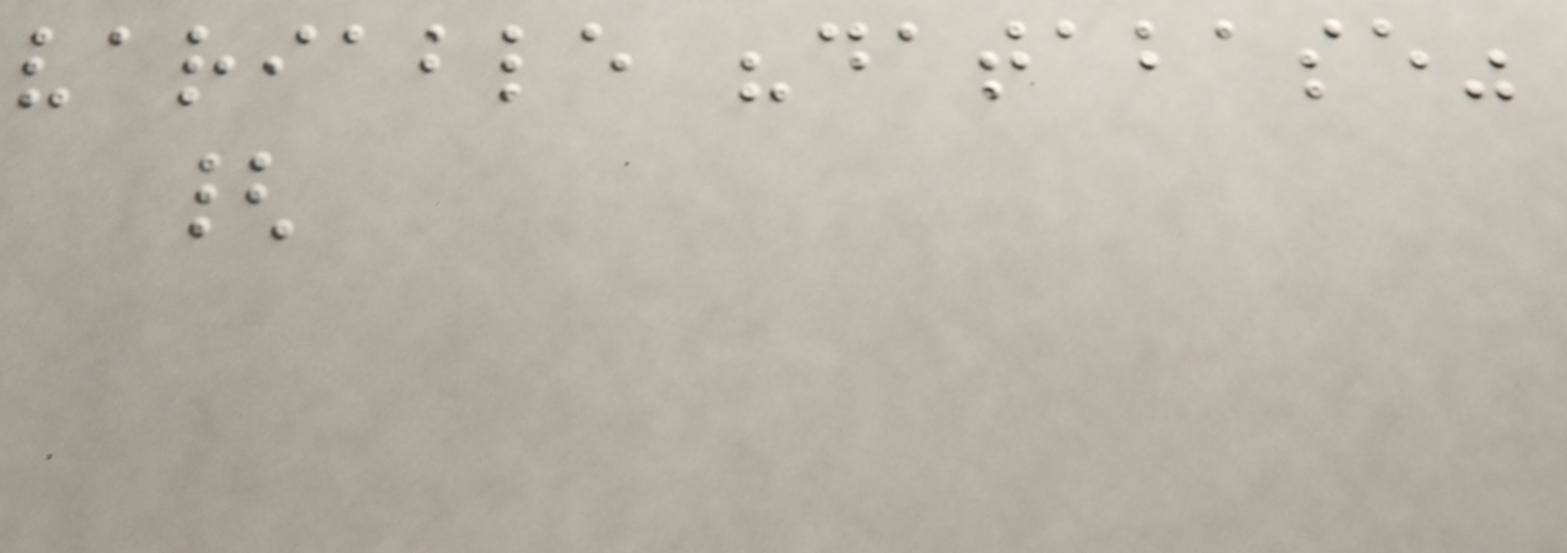variable "database"
{
